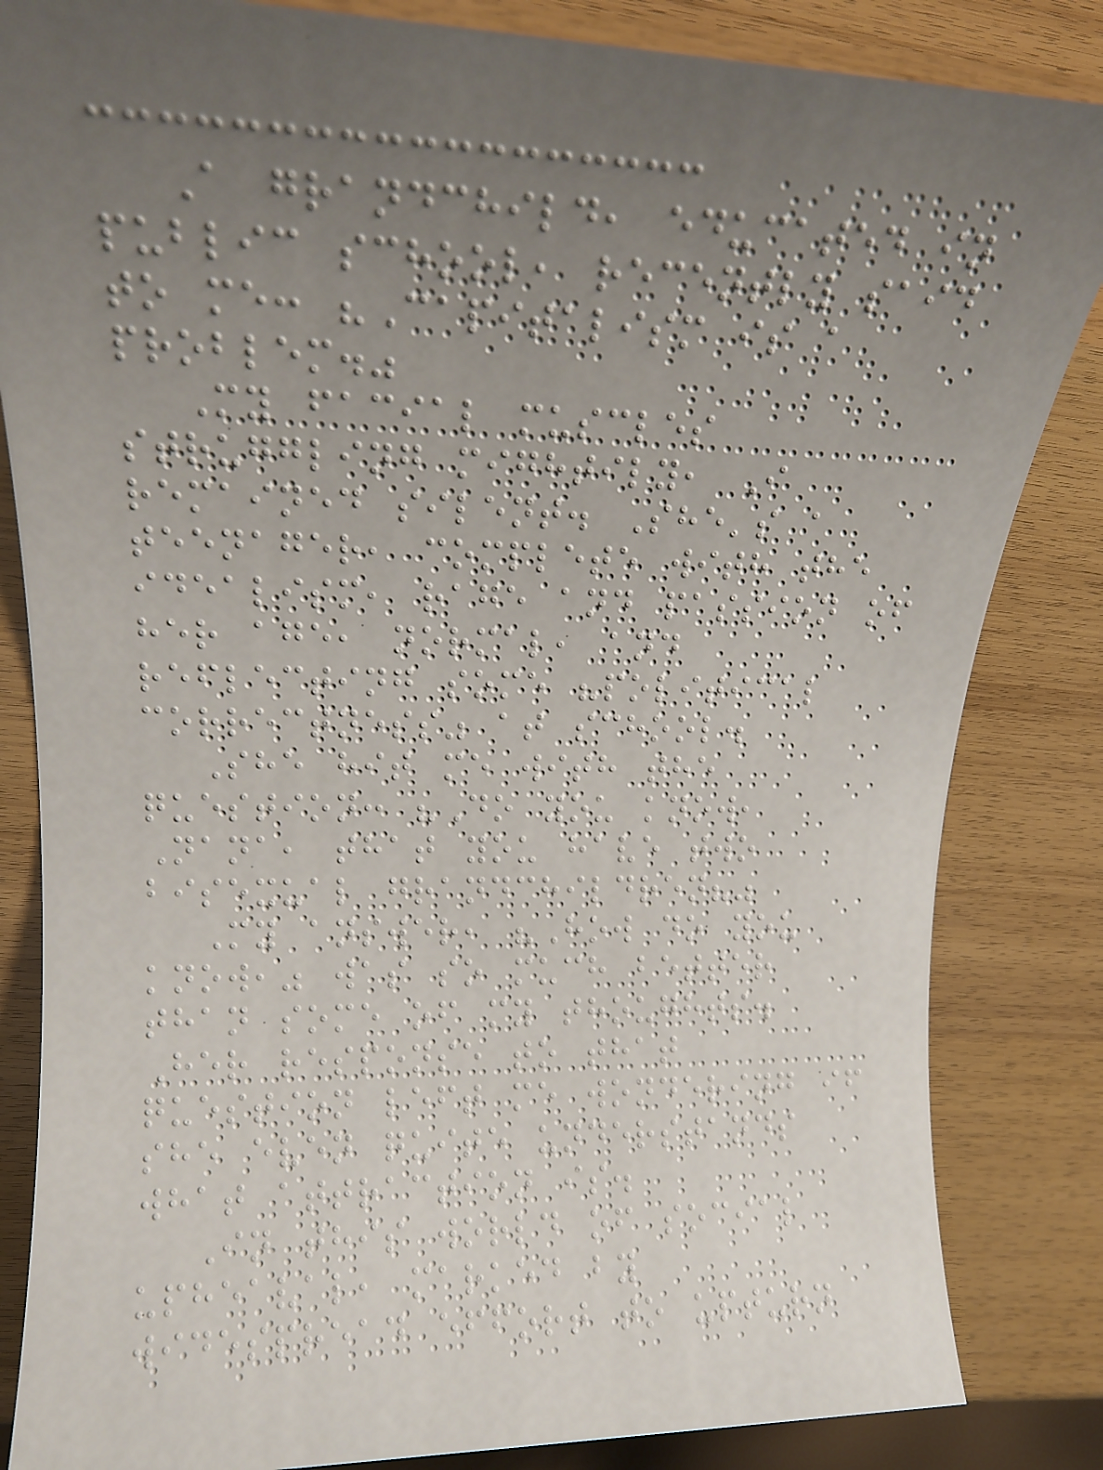A grandchild, educated in
public school, recently said
to me: "Capitalism is a
problem."
My facial muscles
struggling mightily, I
remained silent. She's a
teenager, complete with the
idealism, rage and passion of
her age, normal, and
reflecting some "political
correctness" at school.
She hit me with the
question: "Do you know,
Nana, that you have two
bisexual grandchildren?"
My answer, "How do you
know," was so much better
than some of my thoughts.
Her response to that
question left me wondering if
she even quite understands
what attraction is.
In this world of social
upheaval, marked by
widespread effort to upturn
